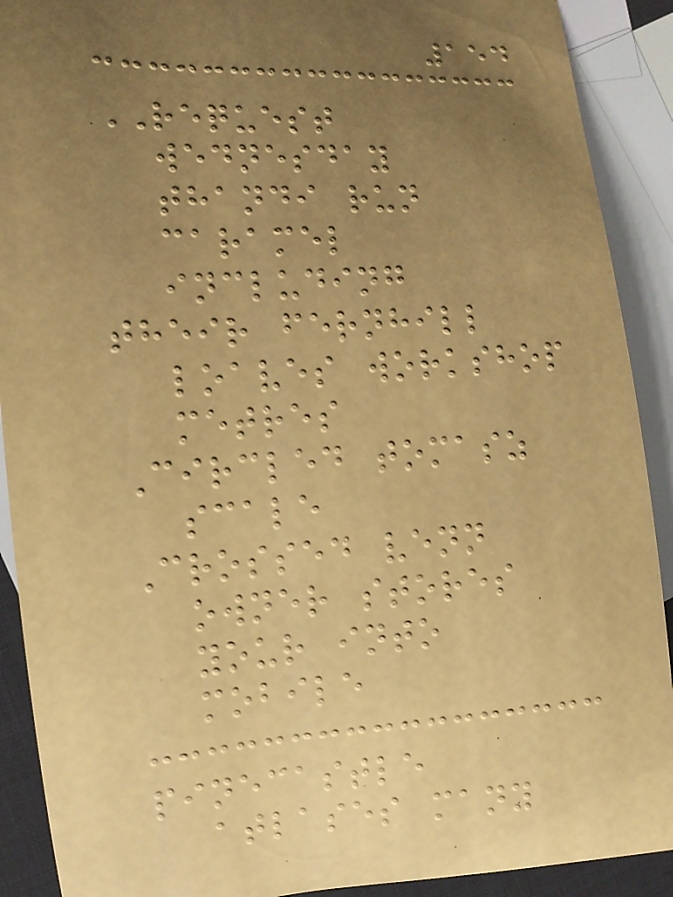154
REQUEST
wednesday
thandi run
caramel
including
their fernhill
loaves workshop
metres
Circled tomasz
scale
Crossed venn
owner stores
your into
mobile
pinecastle
atlases many
